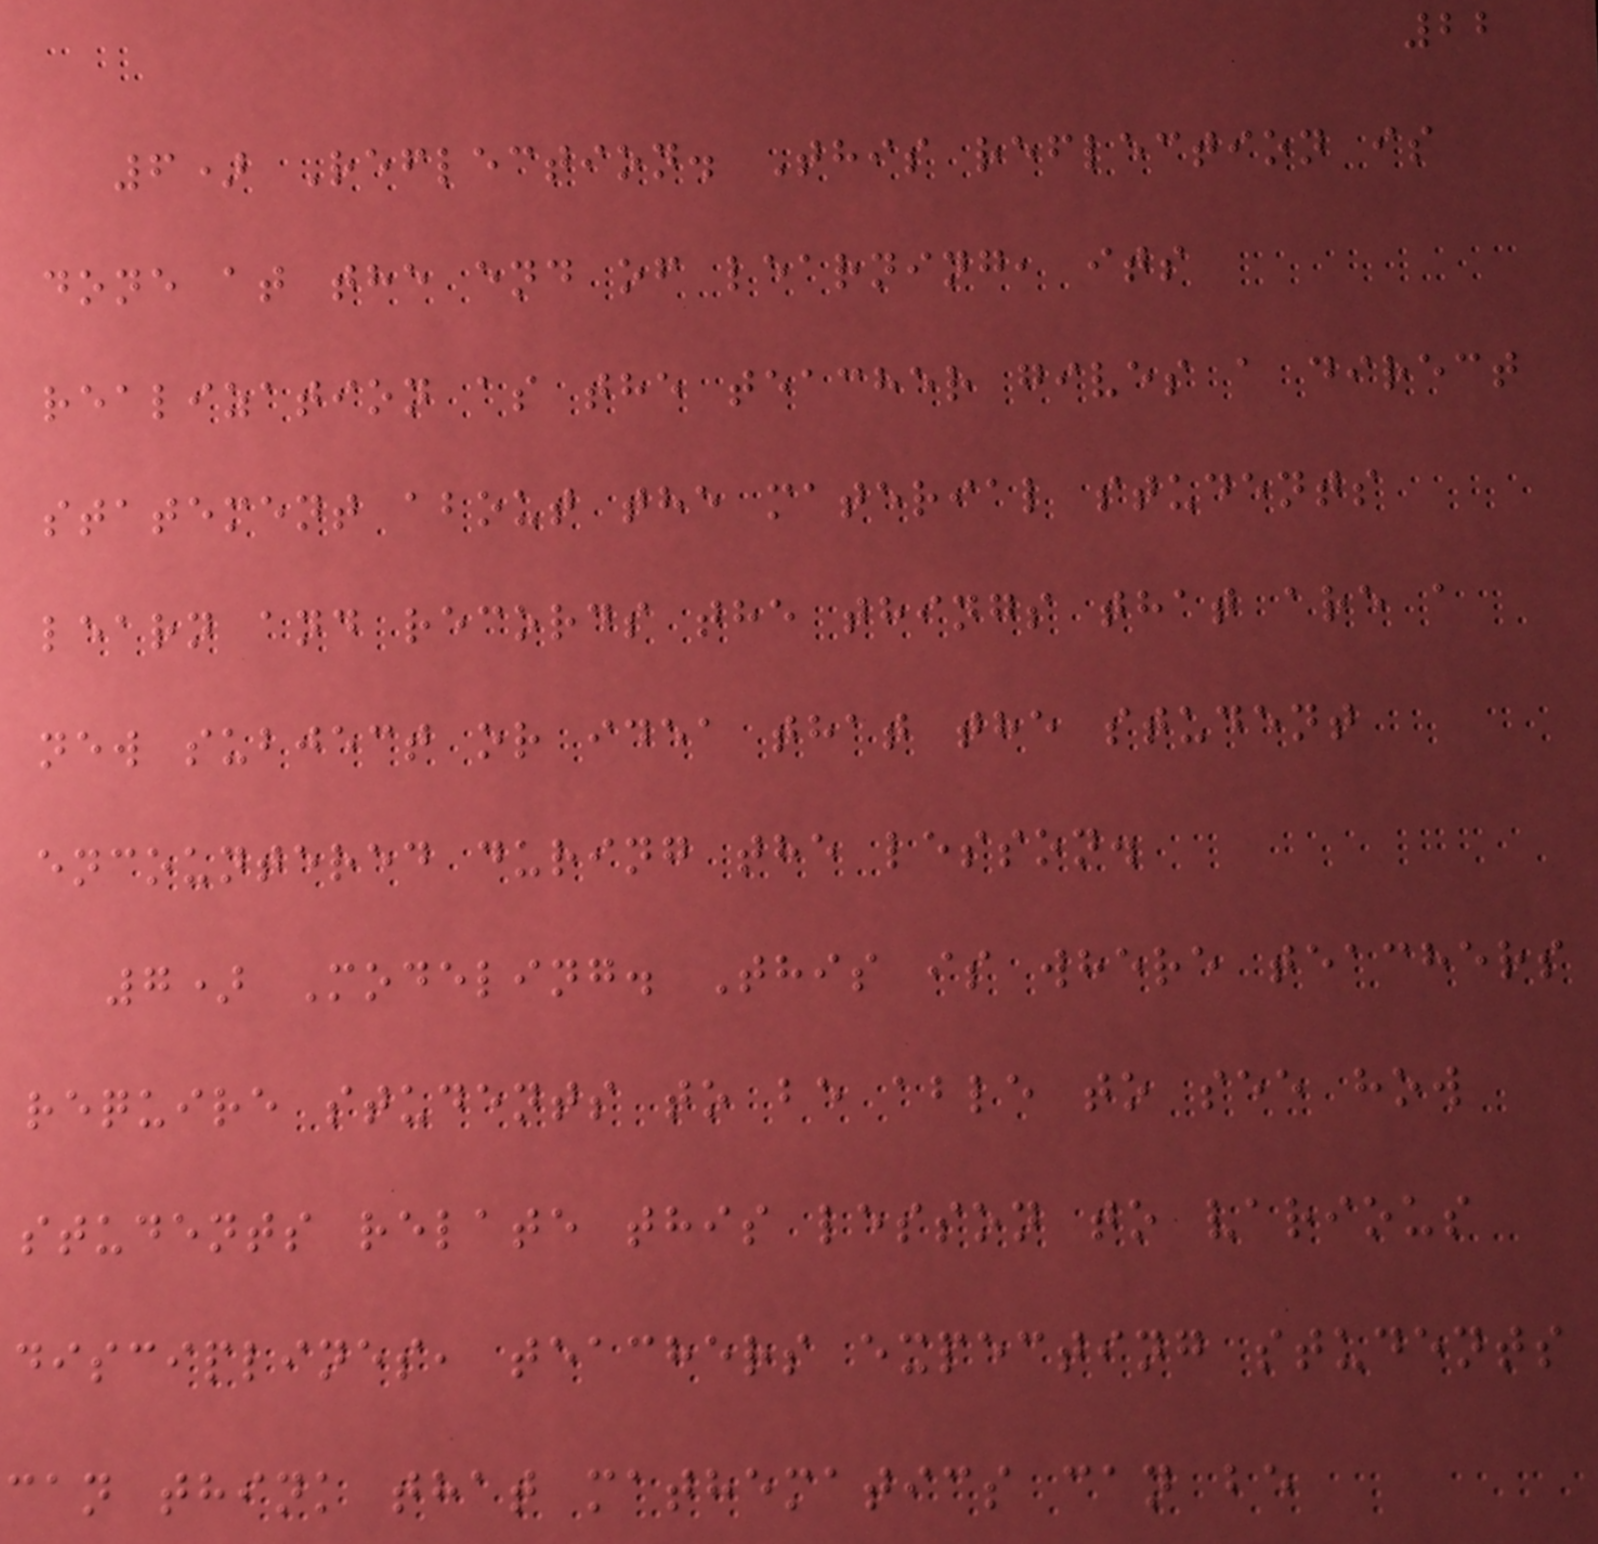22
6) Reflection. This reflection is
done at the end of learning, its
realization as the teacher gives a direct
statement about the material students
learn and records the things that are a
new subject or idea that the student
encountered during the lesson.
7) Modeling. This is where teachers
require students to be able to see how
students relate this lesson to various
disciplines, teachers expecting students
can think that mathematics can be
